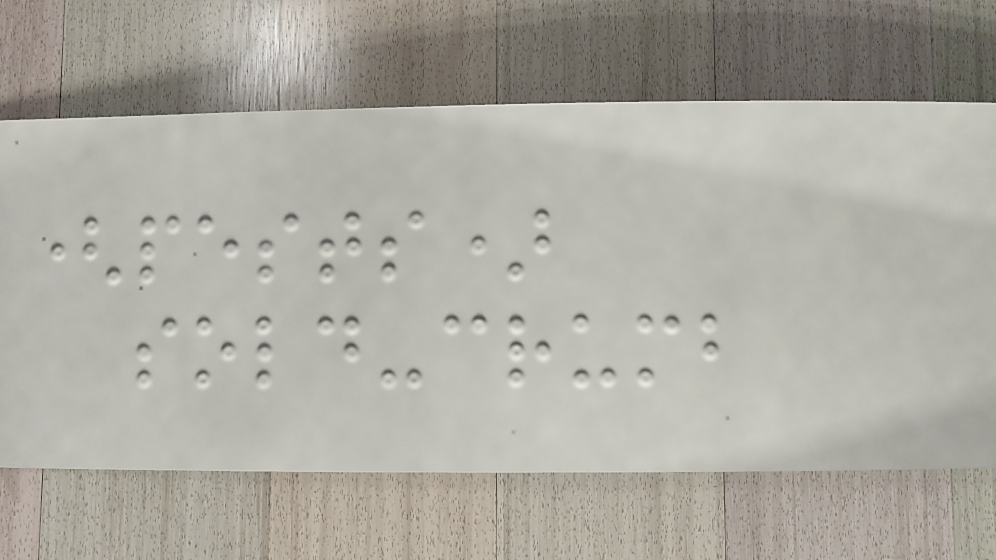(pests)
sold-crumb
